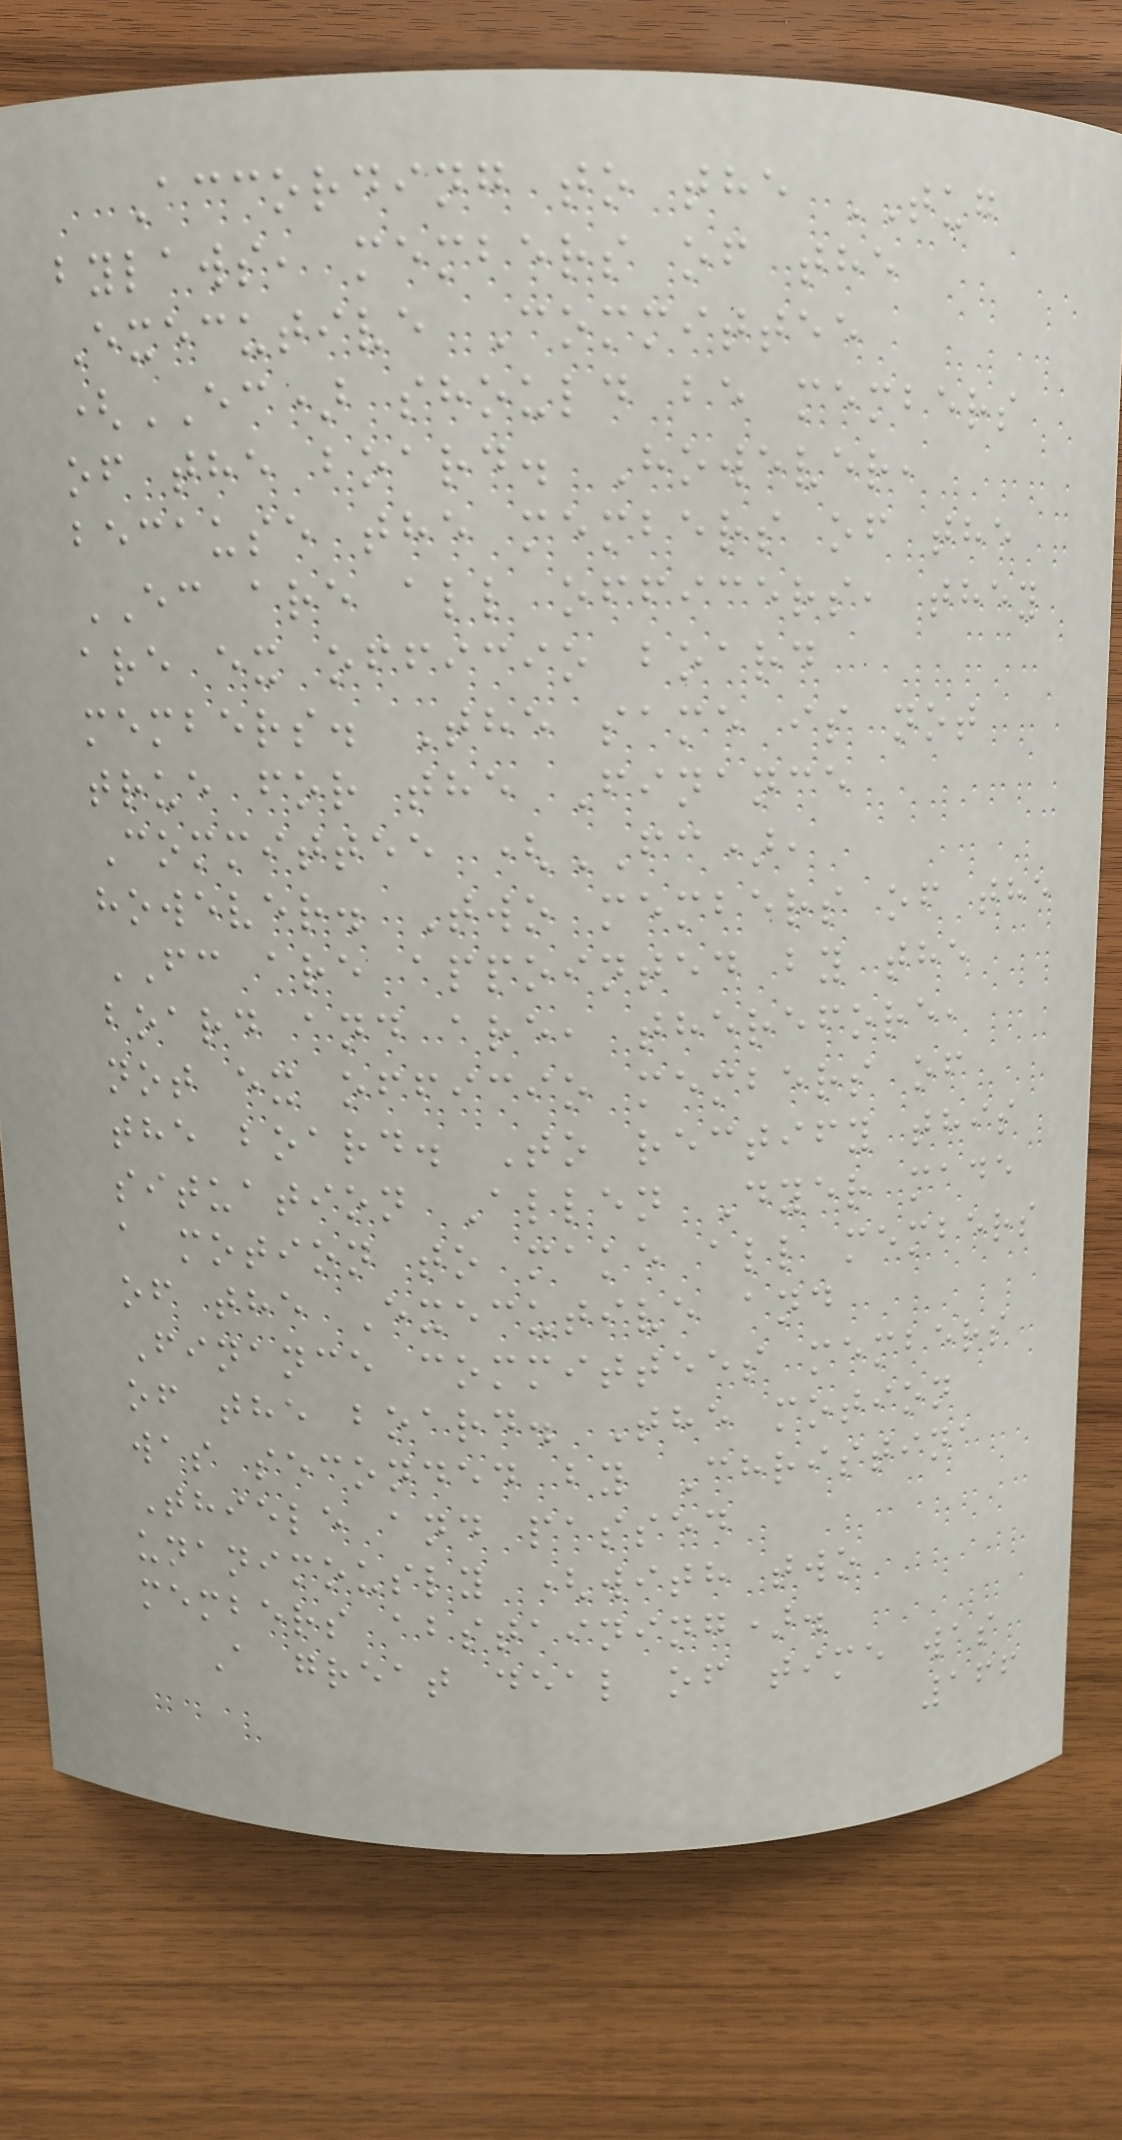According to the TUG
bylaws, members of the
Executive Committee
(EC) should be members
of the board. However,
because the members of the
EC are all officers, they
are ex officio board
members. The same is not
true for the Finance
Committee (FC),
however. Two members of the
FC are appointed by the
board and are, therefore,
not ex officio members of
the board. To rectify this
situation Allen Dyer made
a motion to make all members
of the Executive and
Finance committees members
of the board. The motion
was seconded by Christina
Thiele and passed
unanimously (with two
members abstaining).
A great deal of time was
166
